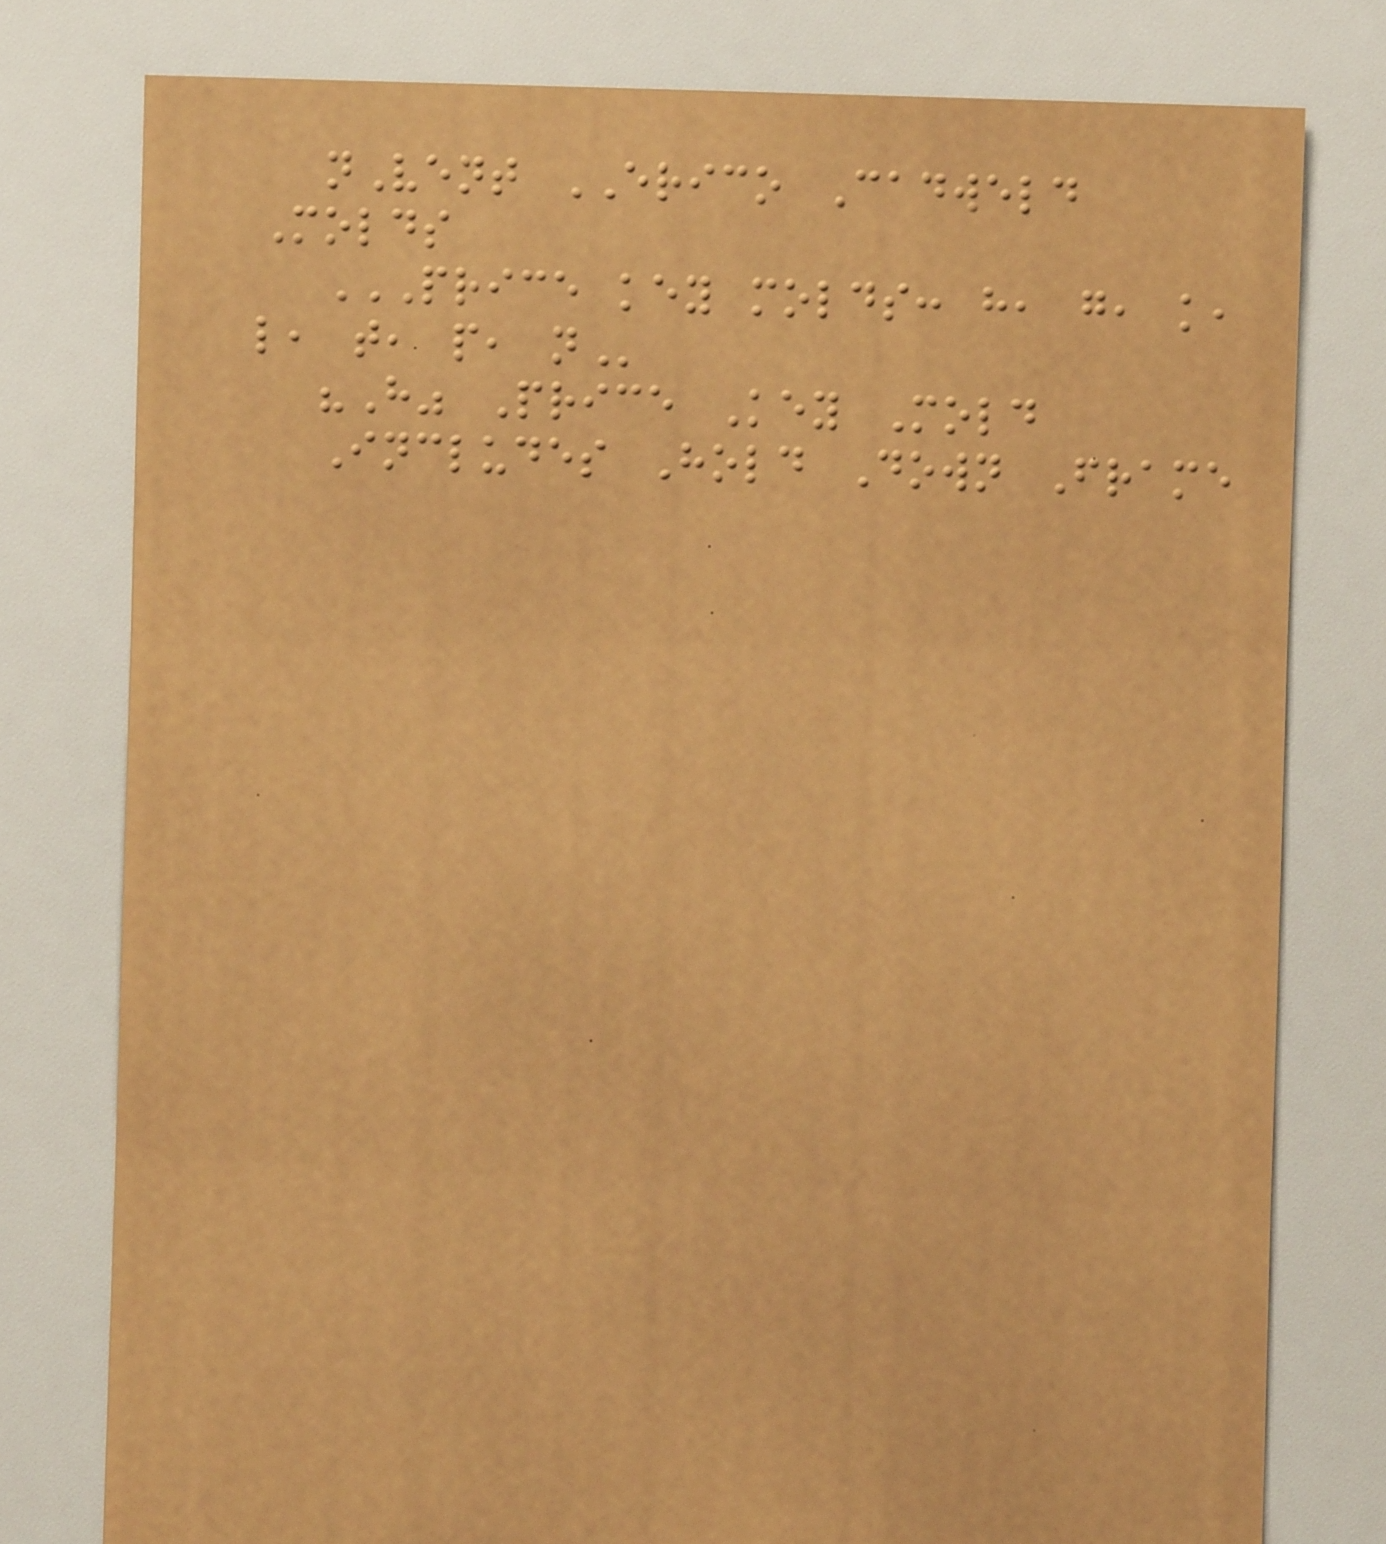nVent ERICO Cadweld
Molds
PRICE KEY MOLDS: H, G, K,
L, T, P, N
"H" Price Key Mold
Includes Hold Down Frame
